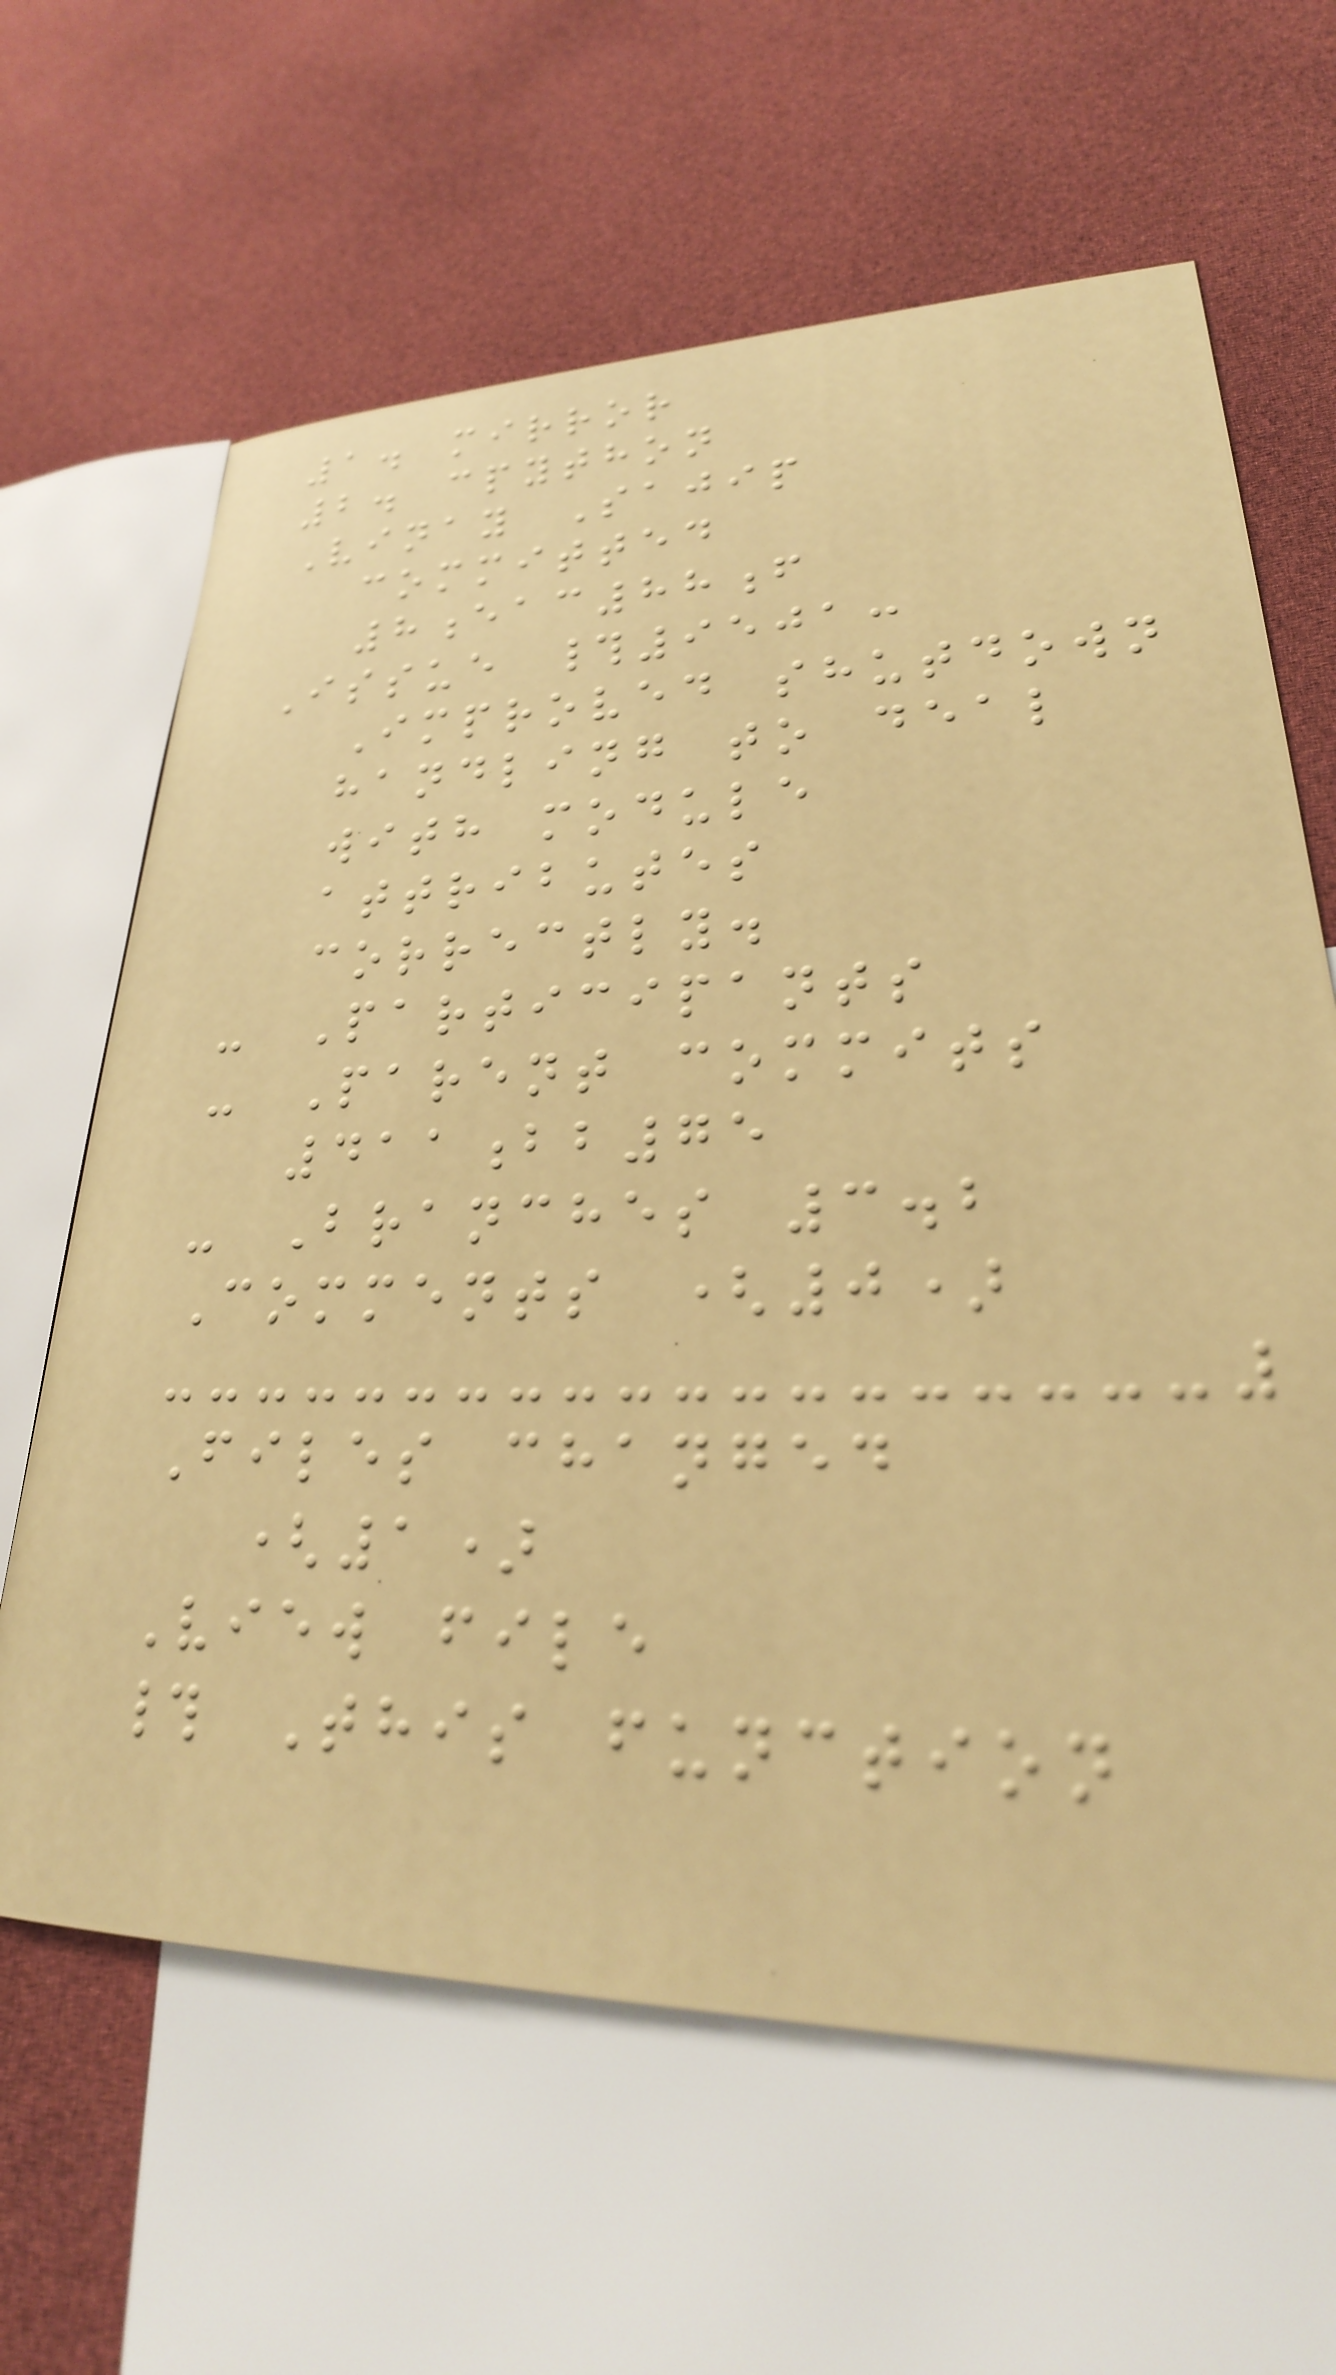1. mirror
2. cpython
Vinay Sajip
committed
8eac88f
Issue #9501:
Improved shutdown
handling to deal
with module
attributes
correctly.
- Participants
- Parent commits
411bb75
- Branches 3.2
Comments (0)
Files changed
(1)
View file
# This function
